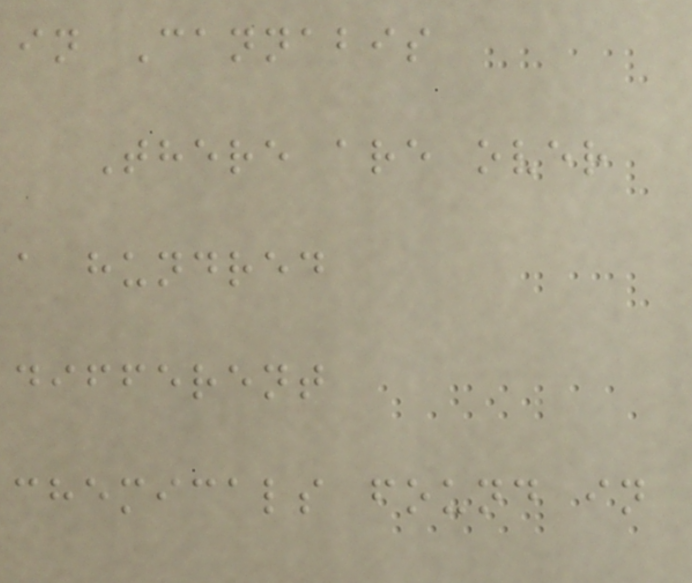in Cannabis
There are over
a hundred
different
chemicals found in
